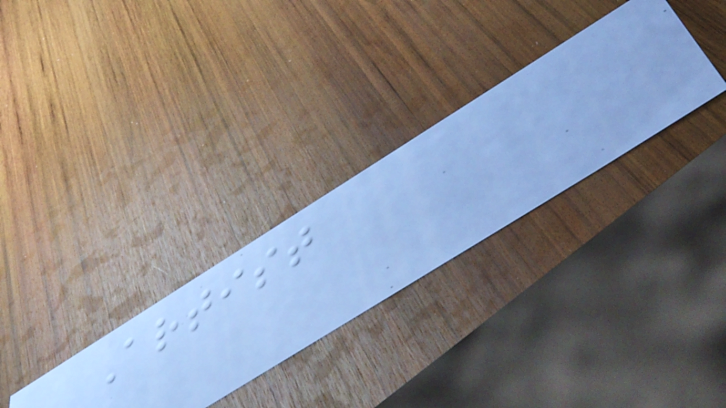Artist
